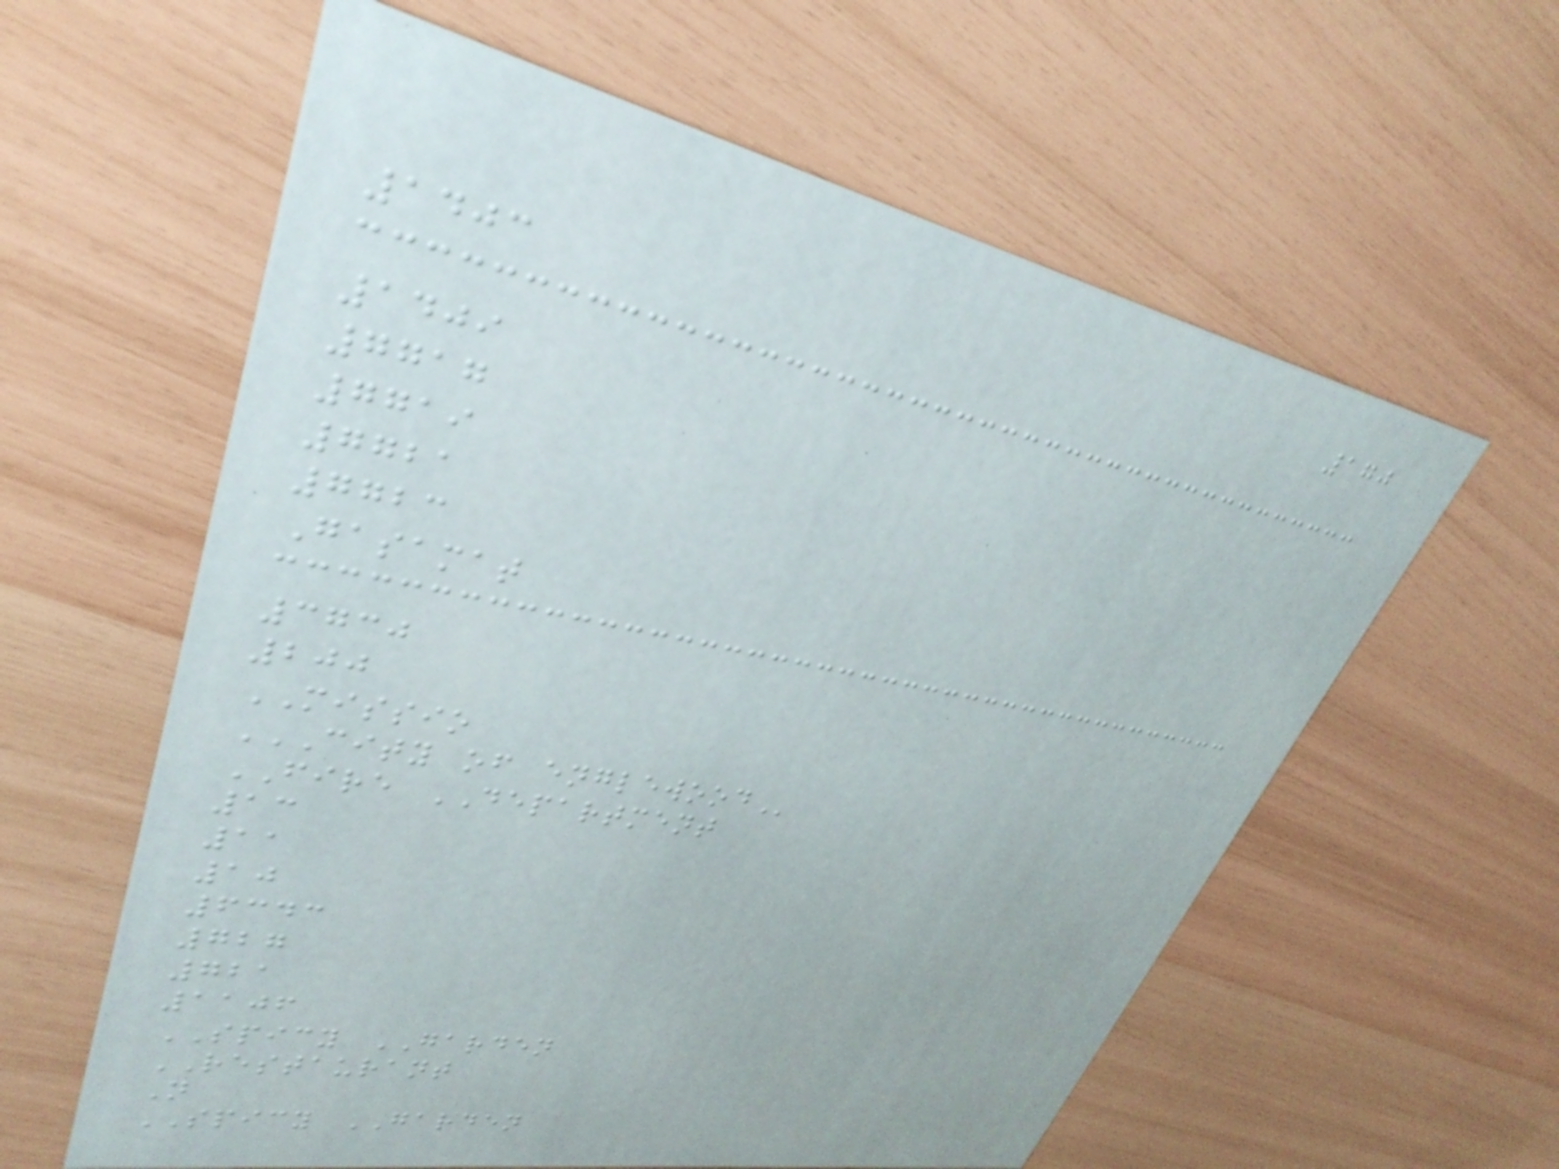170
1403
1409
7717
7719
7721
7723
Gasamat
3730
200
MISSIO
CITY OF ENGLEWOOD
FIRE DEPARTMENT
13
11
10
6343
727
721
1106
SPICY GARDEN
RESTAURANT
N
SPICY GARDEN
